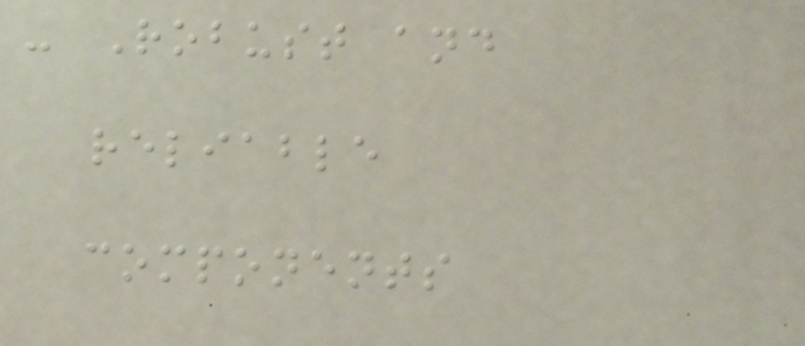- Robust and
reliable
components
